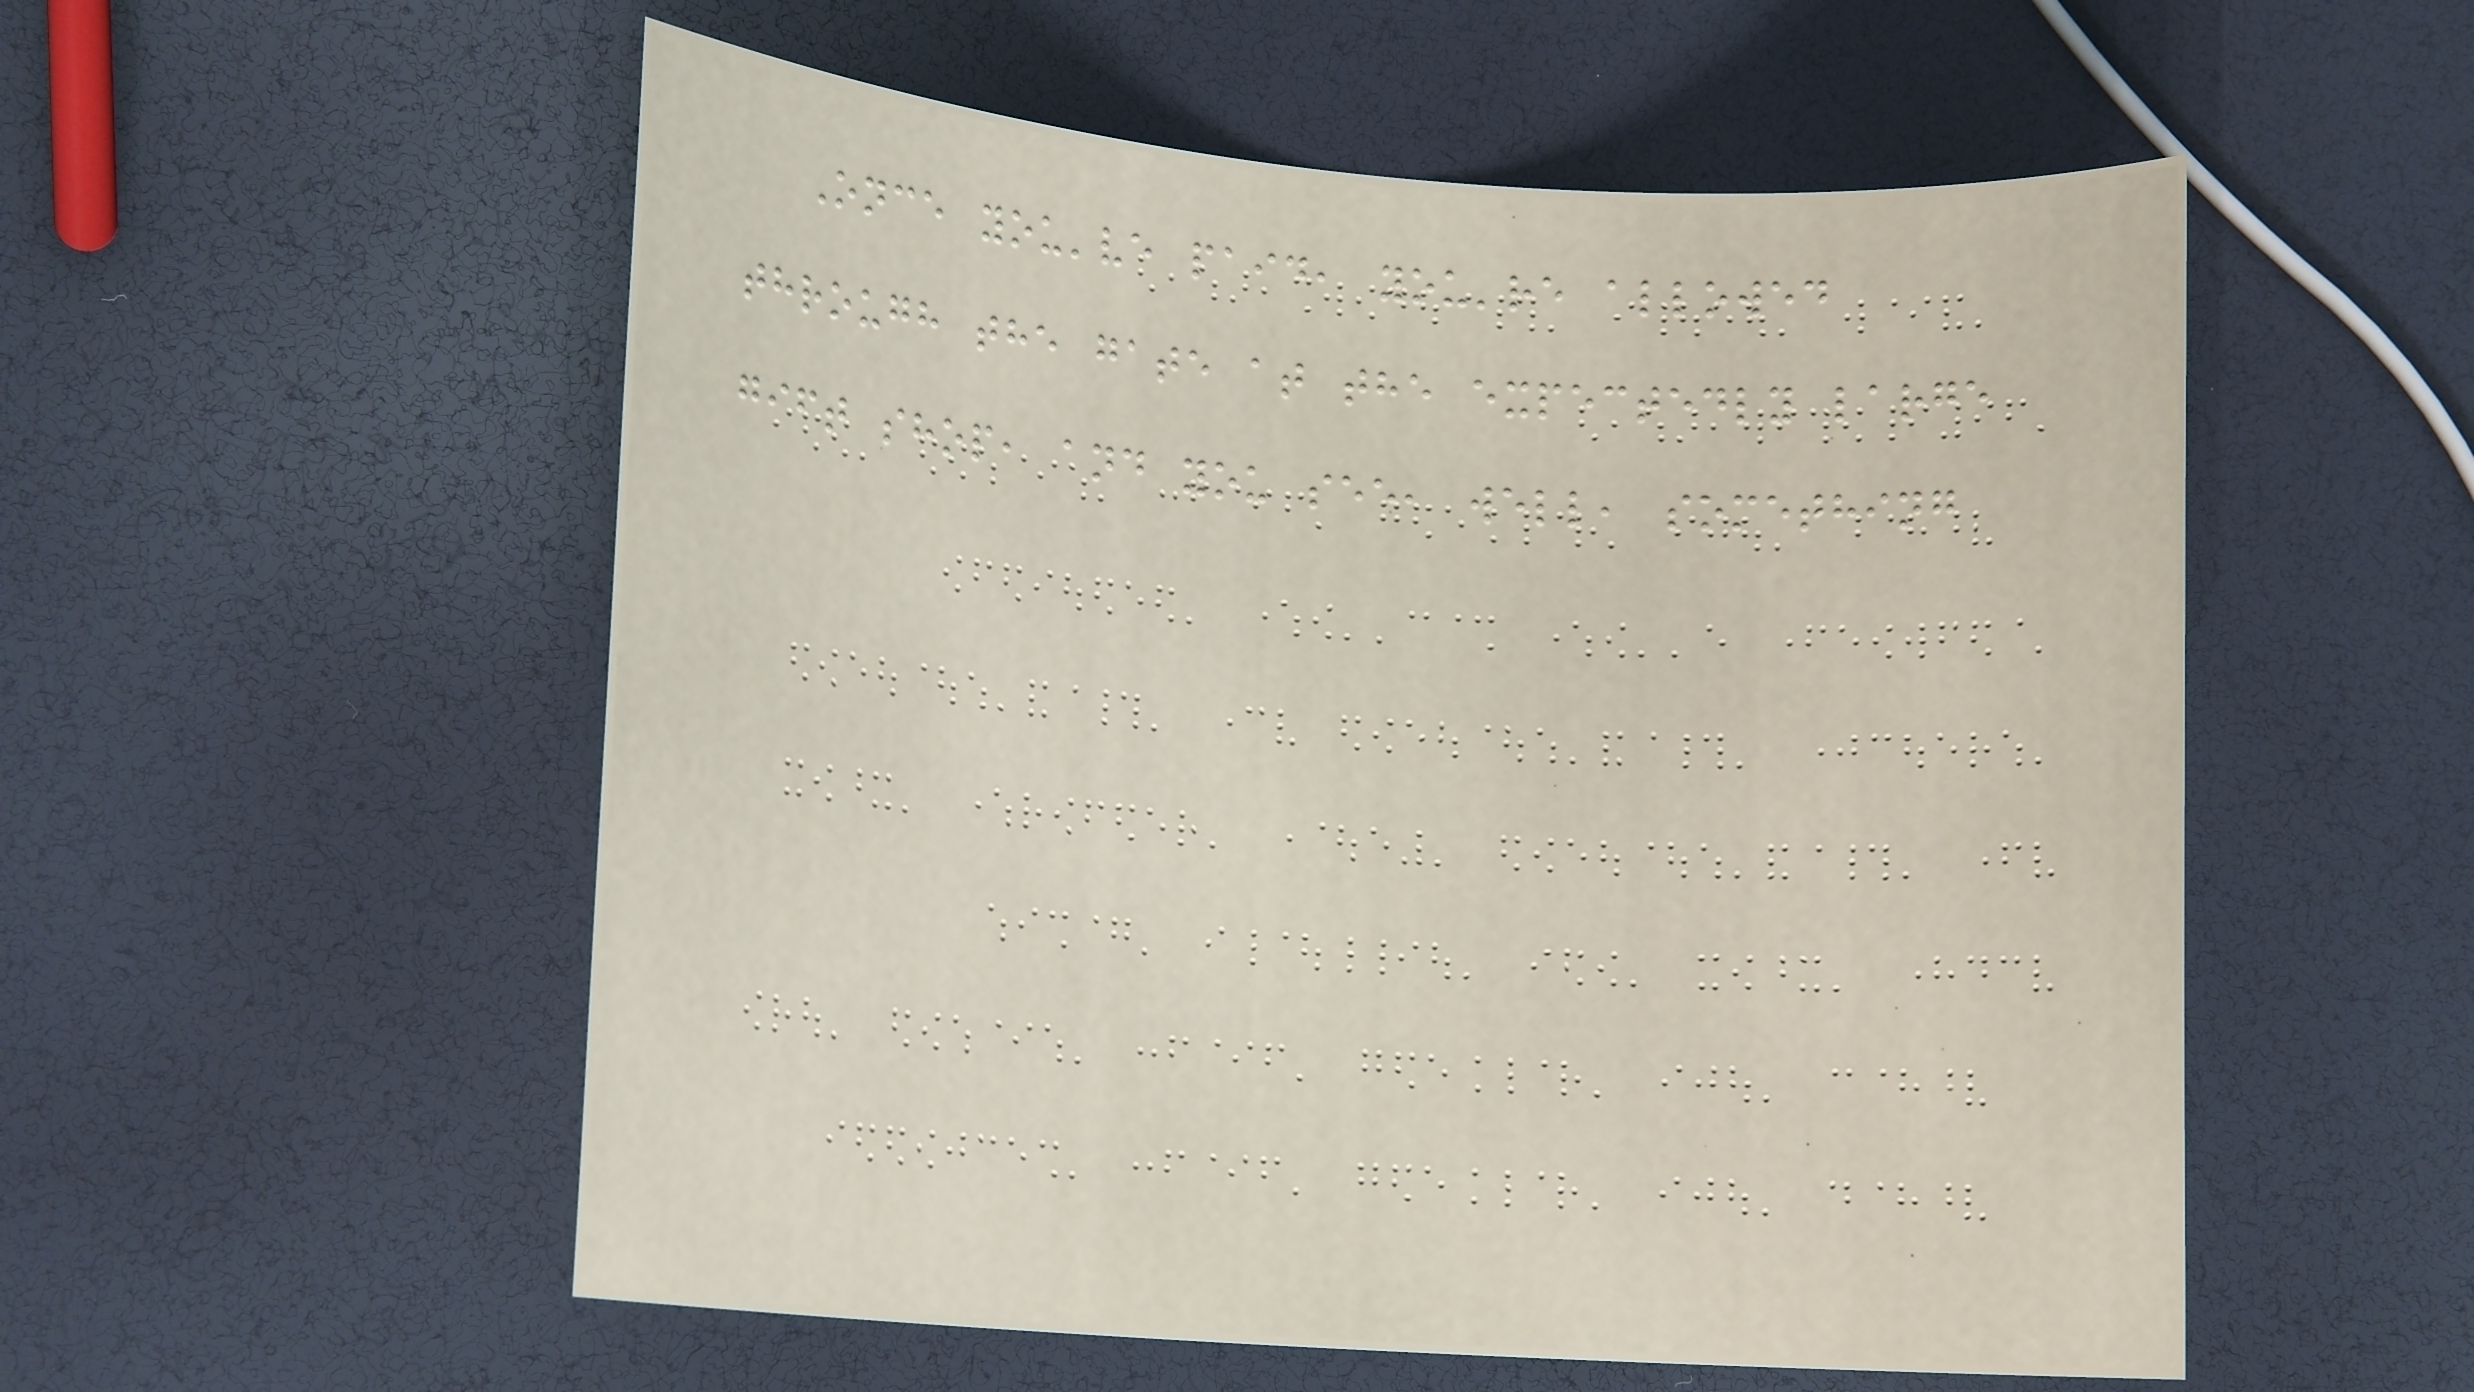Once you've paid, you're allowed
through the gate at the expectedly large
gift shop, and you see, well, something
